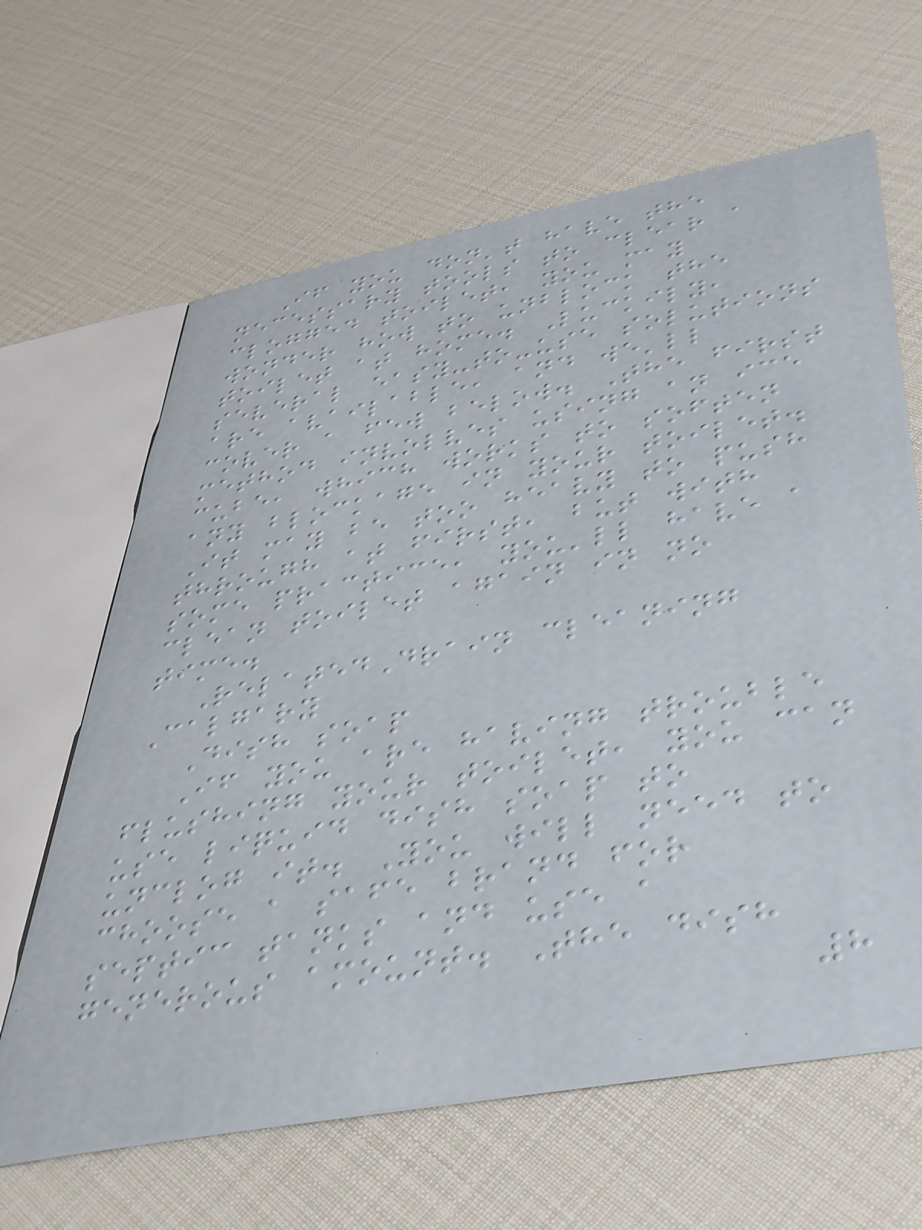If you don't have the
necessary tools to clear a
clogged toilet, you may
wonder how to unblock the
toilet at home. Luckily,
several easy-to-use solutions
are available, and we'll
cover a few below. The first
method involves using an ice
cube, which works to soften
any blockage in your toilet.
It may be too heavy to push
through at first, but with
some practice, you'll have a
clean toilet again in no
time.
RelatedDrain cleaning
Calgary
Dish soap
If you are having trouble
flushing your toilet, you can
use liquid dish soap to
unclog it. You will need to
choose a safe brand for
septic tanks and use a
generous amount. The dish
8
